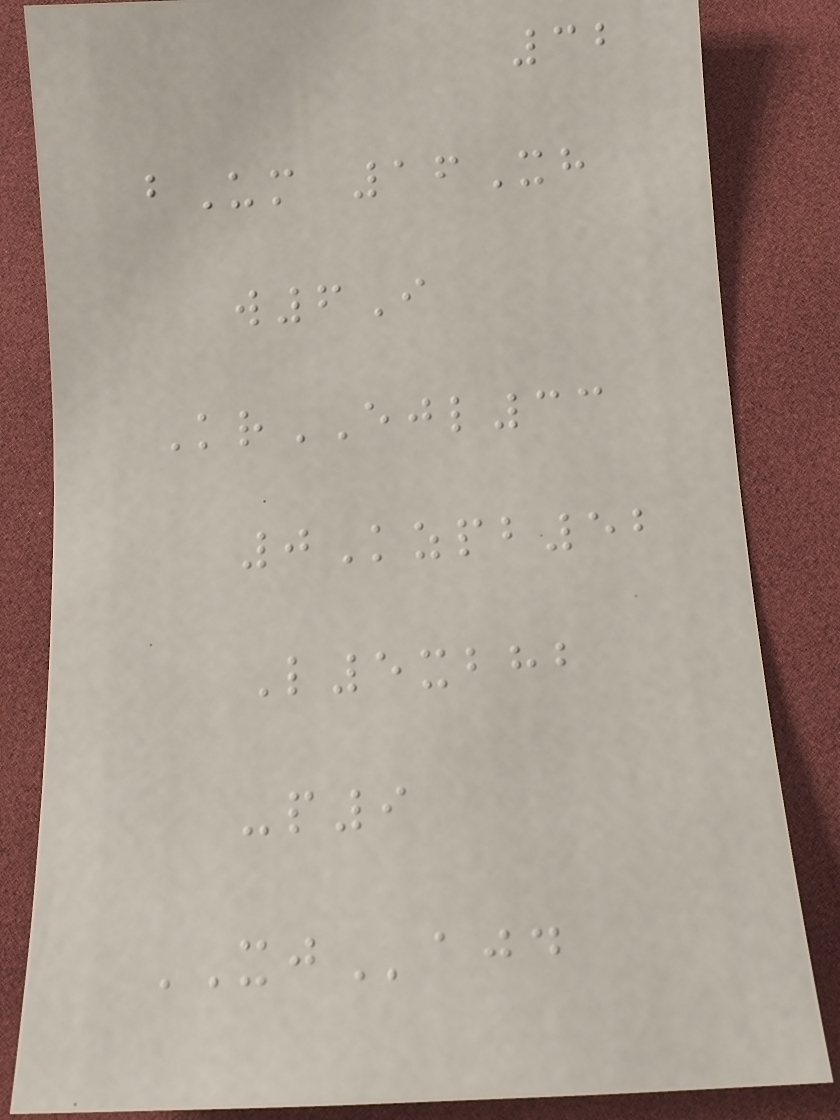32
bUm 16Xh
w6I
KrEJL33
0Kzpb52
L5xbhb
-p9
XJajd
